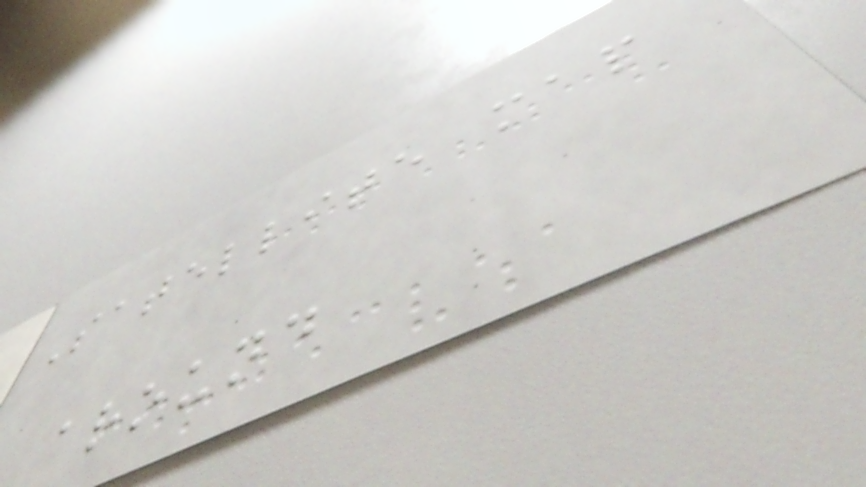Satellite map
around
